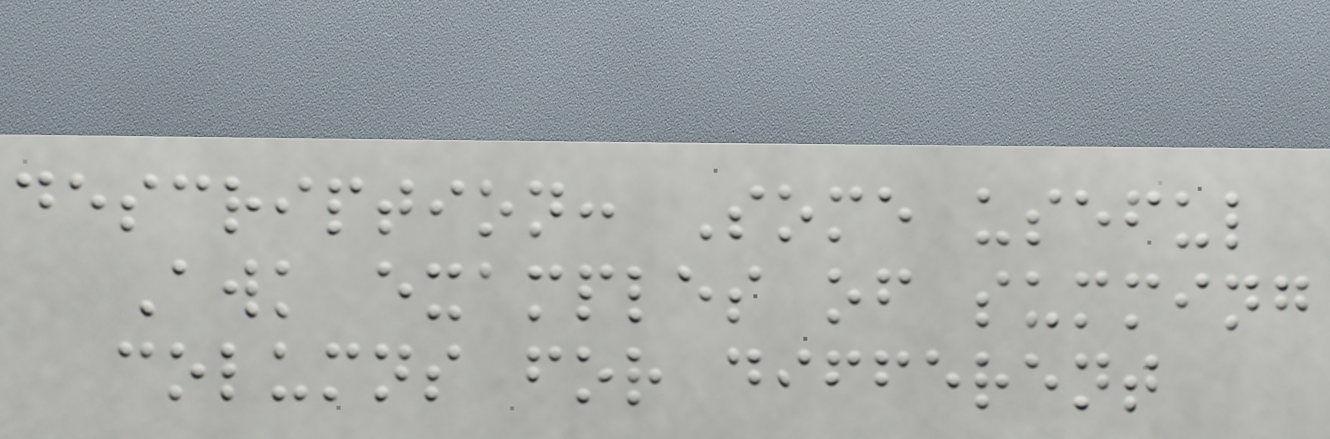description: Some useful
Awk examples of summing
columns for different
